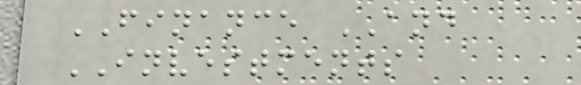FINANCE AND
INVESTMENTS
